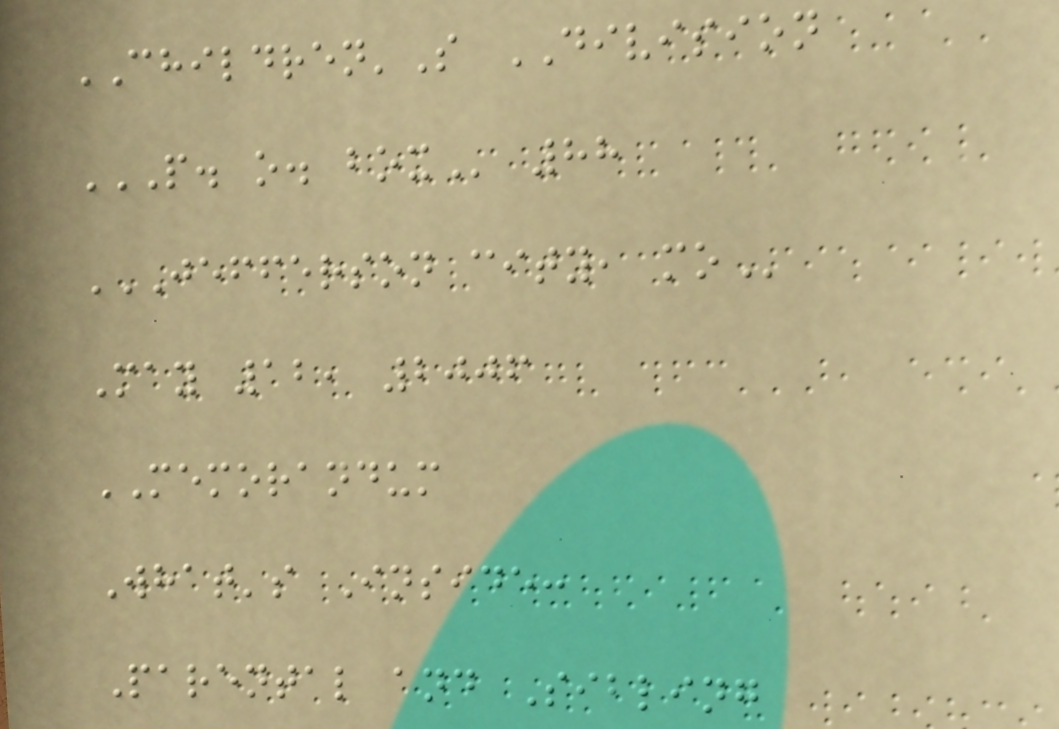CHILDREN'S DIVISION
P. O. BOX 88
JEFFERSON CITY, MO
May 12, 2006
MEMORANDUM
What's Inside:
Parental and Sibling
